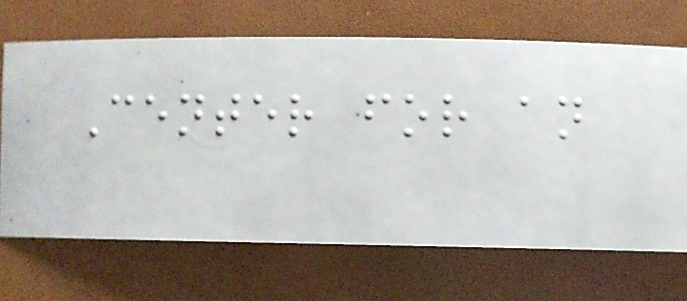Center for an
